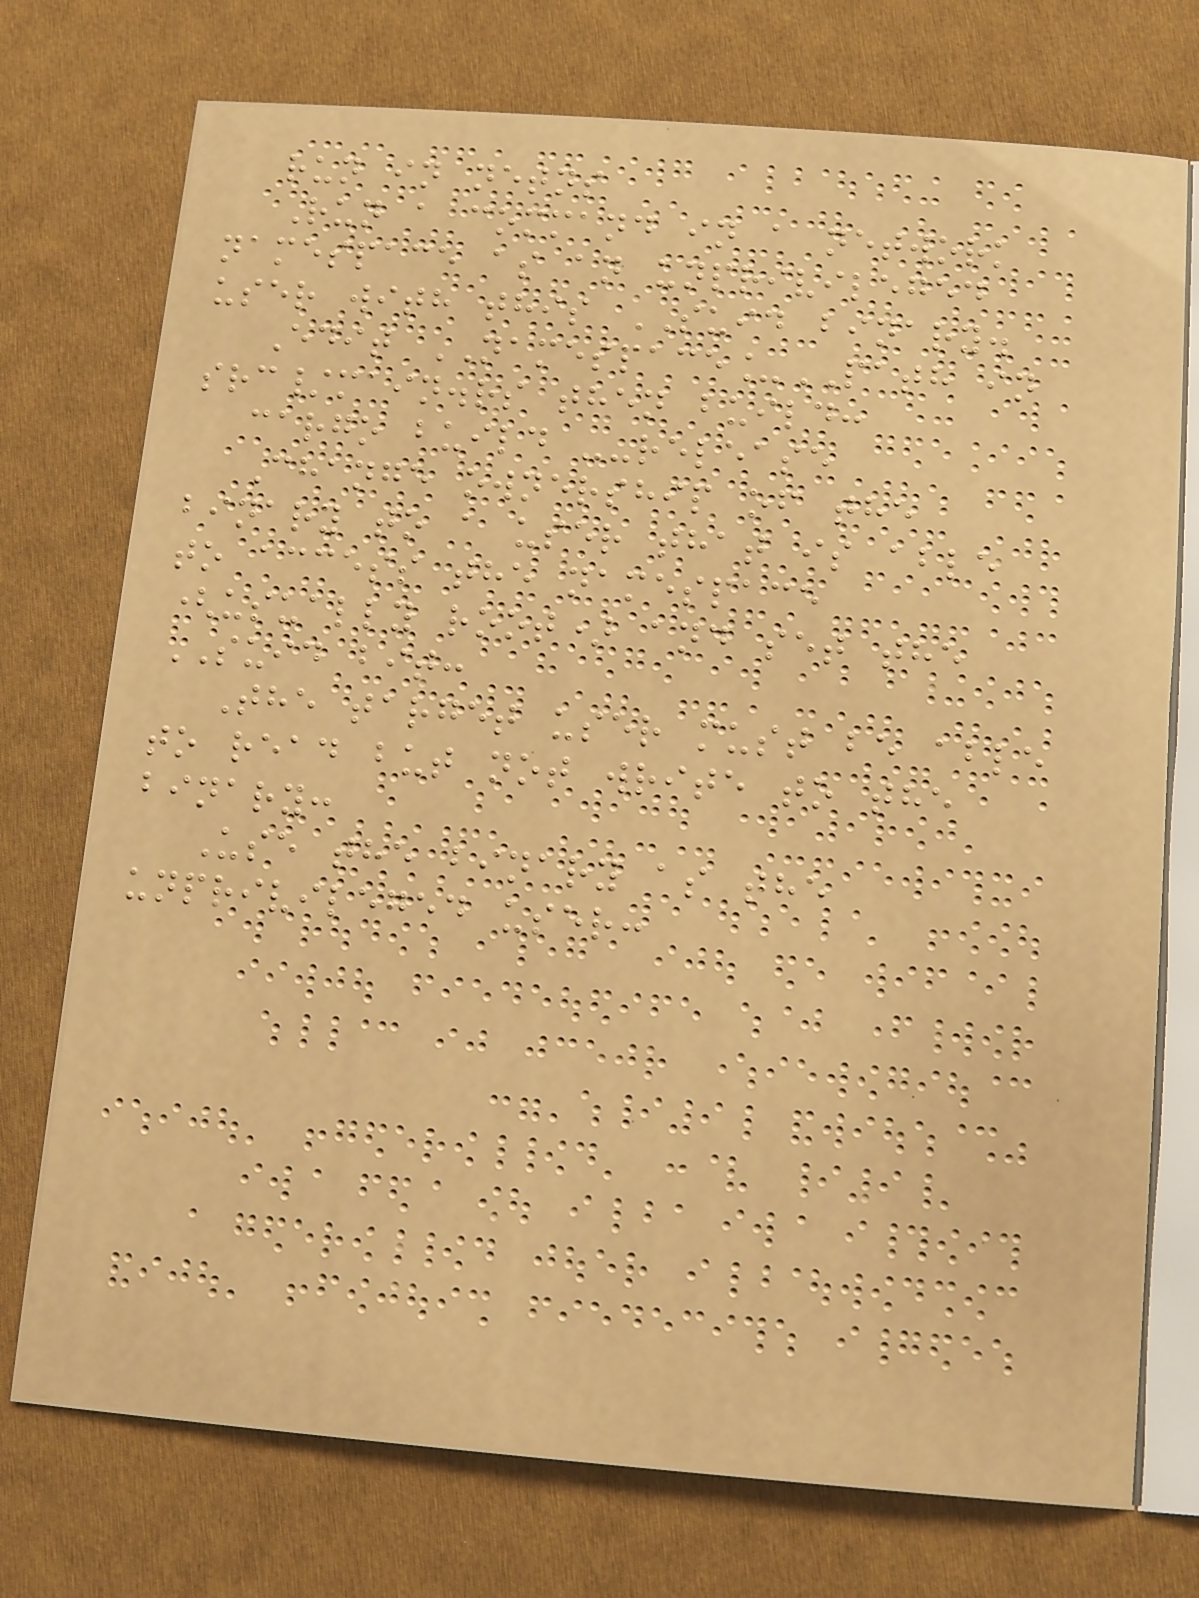run in netns
Run a command in a network
namespace as an unprivileged
user with this SUID binary.
Edit NAMESPACE_PATH in
src/main.rs then build:
cargo build --release
Change ownership of the
binary to a user that is able
to access the namespace
(usually root) and set the
SUID bit:
The target user must be able
to read but not write to the
binary:
Use the binary as the
unprivileged user:
